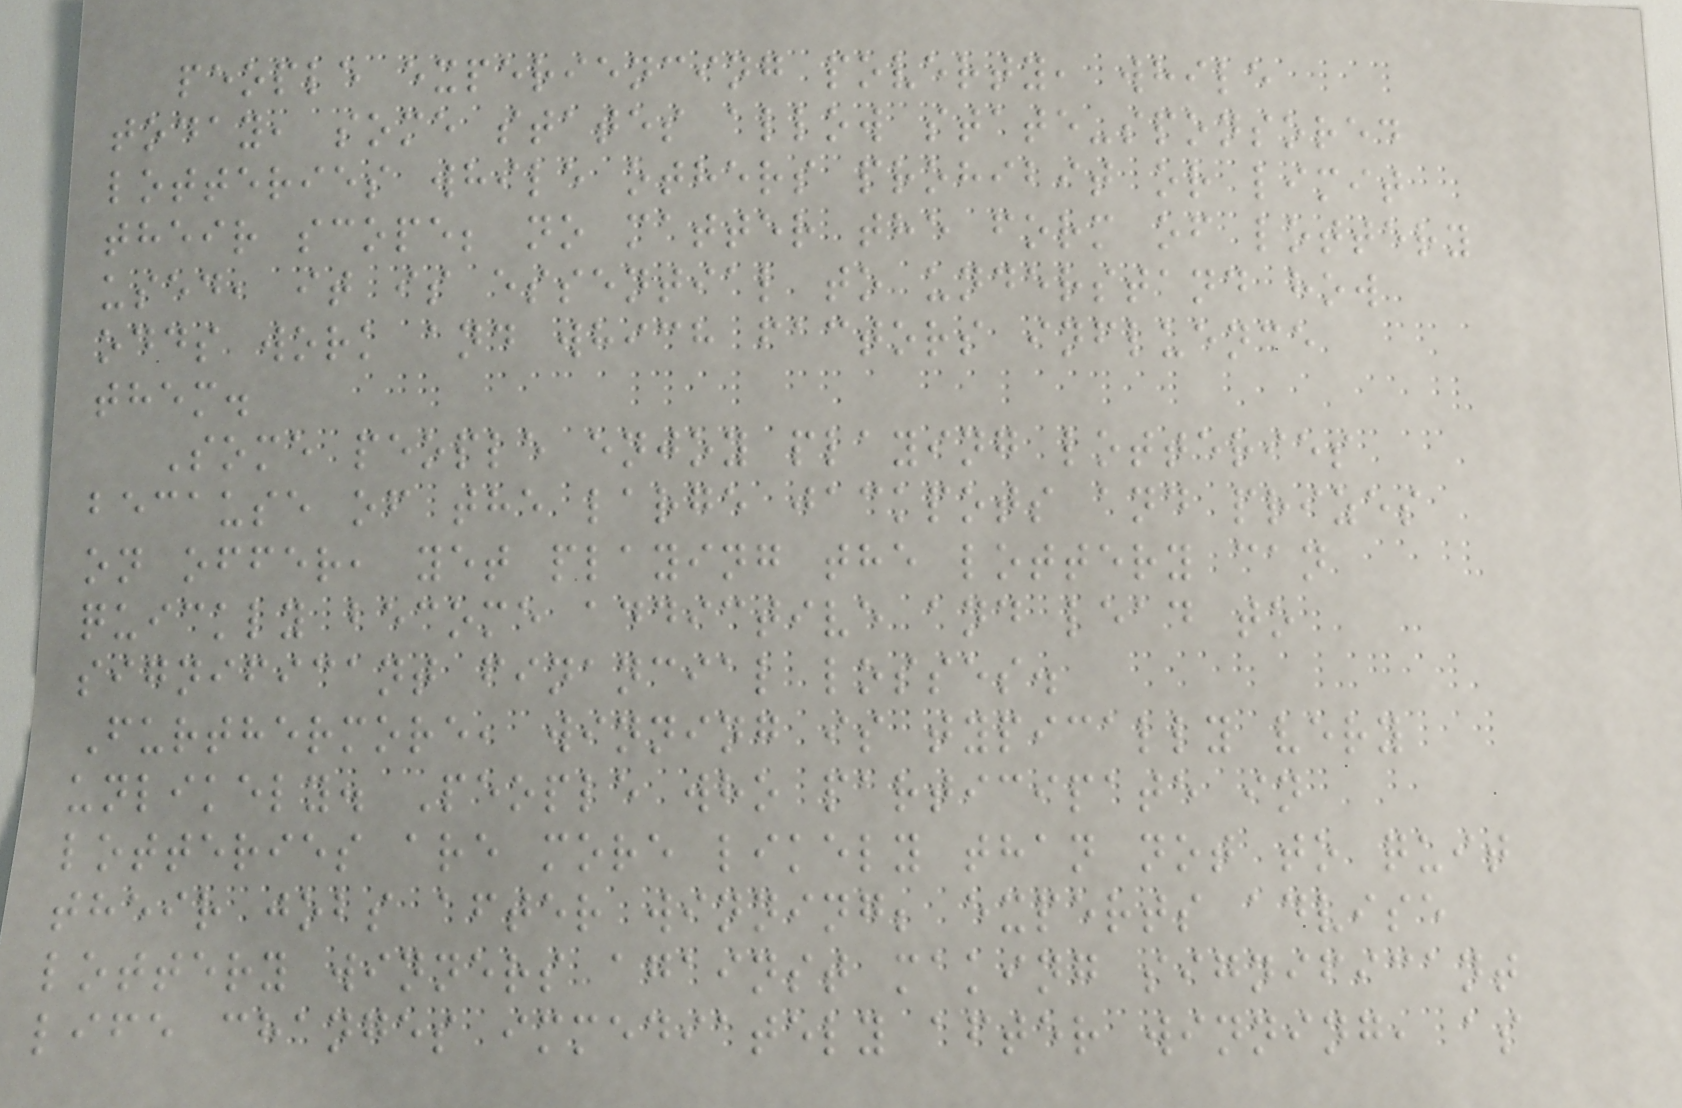people experiencing poverty, while
today, some states allow state-sponsored
lotteries while others prohibit or limit
their scope; no matter the form of lottery
used, it is essential to understand how
odds work and which factors influence
them.
Some people enjoy playing lotteries
because of the large jackpots and prizes
on offer, yet playing the lottery can
quickly become addictive and lead to
significant financial losses.
Furthermore, winning is typically very
unlikely. People who participate in
lotteries are more likely than not to quit
their jobs after winning; experts advise
lottery winners against making significant
life changes immediately after winning, as
